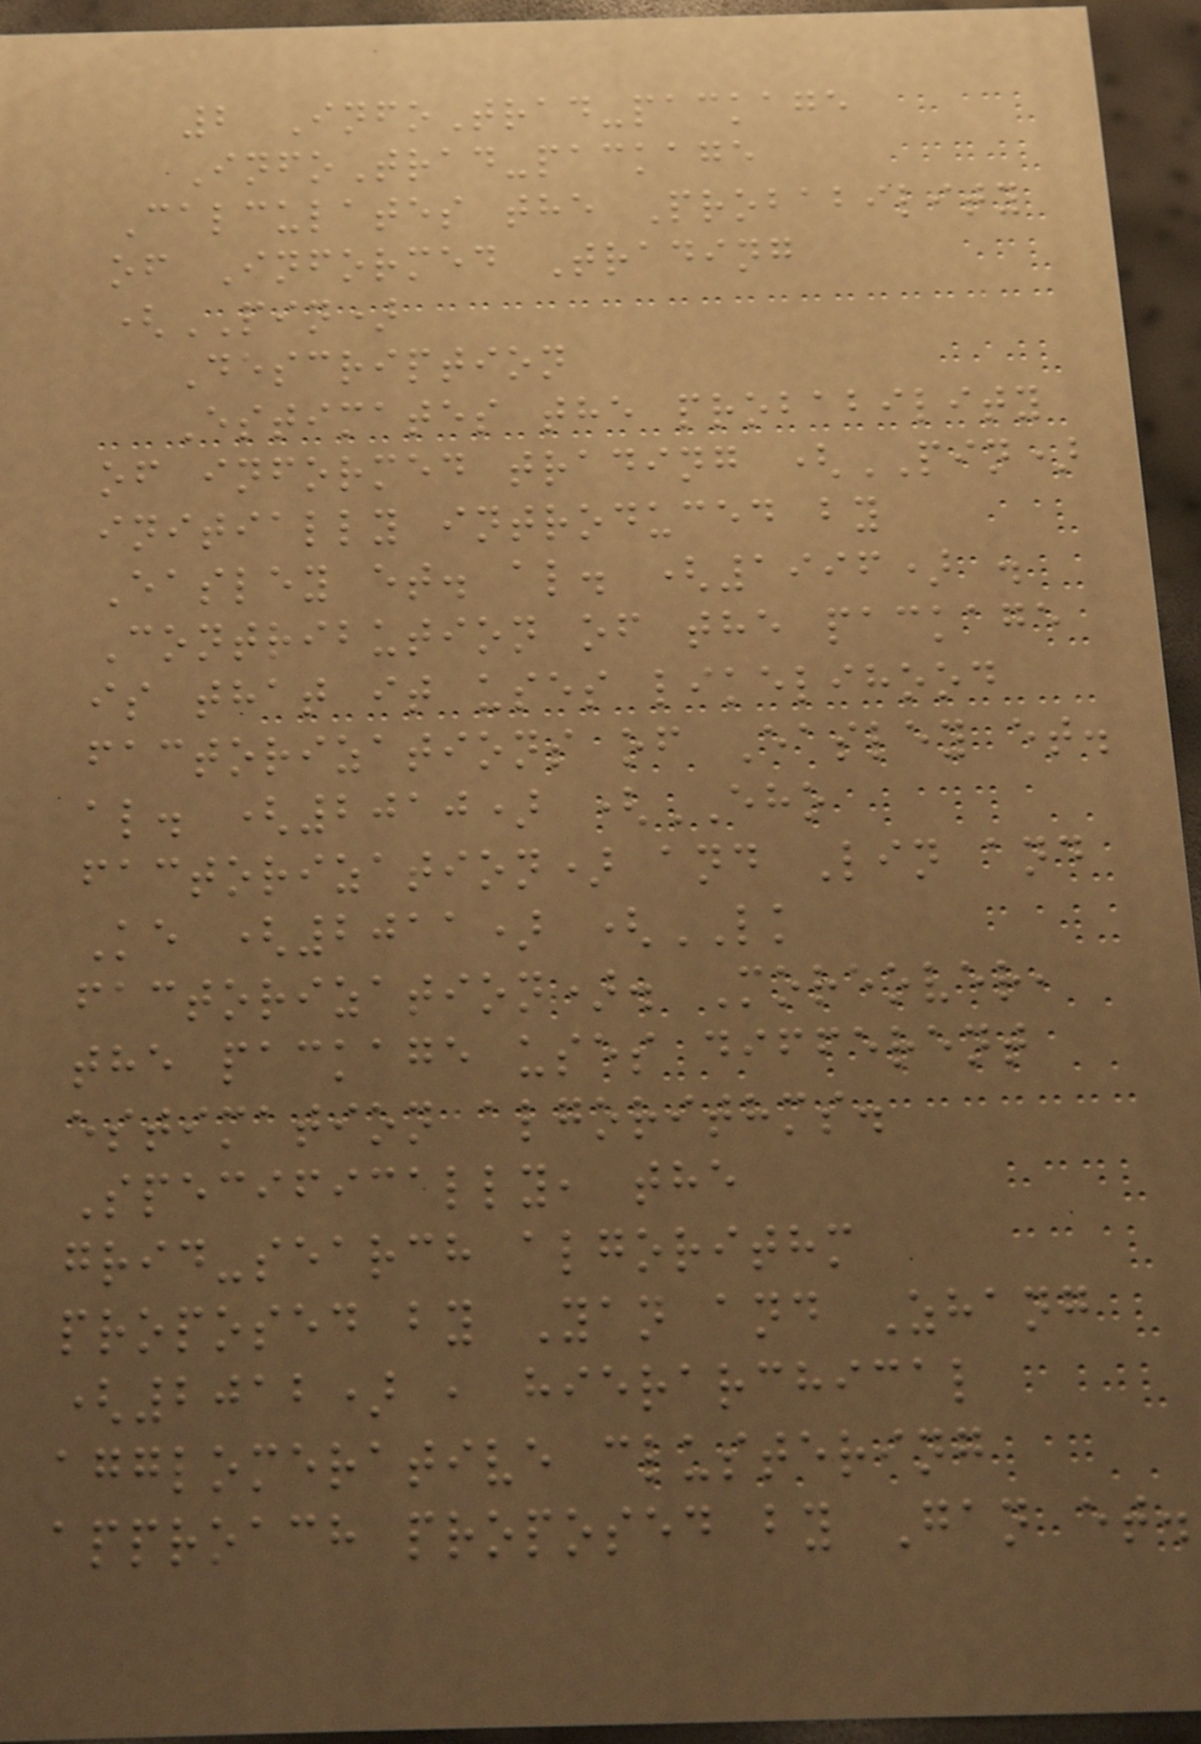2 InfoTrad-package
InfoTrad-package
Calculates the Probability
of Informed Trading
(PIN)
Description
Estimates the probability
of informed trading (PIN)
initially introduced by
Easley et. al. (1996) .
Contribution of the package
is that it uses likelihood
factorizations of Easley et.
al. (2010) (EHO
factorization) and Lin and
Ke (2011) (LK
factorization). Moreover,
the package uses different
estimation algorithms.
Specifically, the
grid-search algorithm
proposed by Yan and Zhang
(2012) , hierarchical
agglomerative clustering
approach proposed by Gan et.
